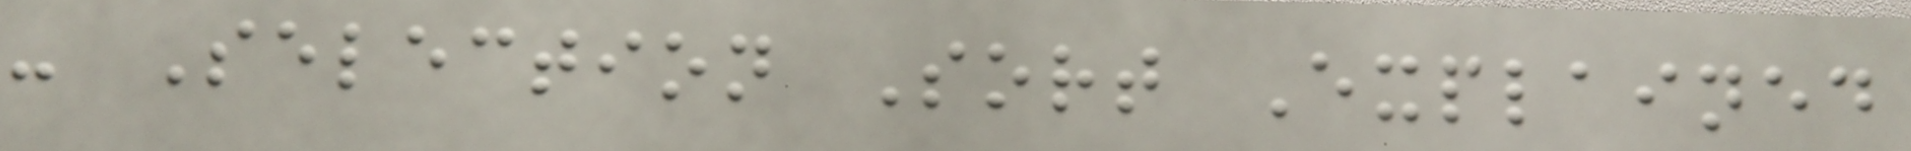- Selection Sort Explained
